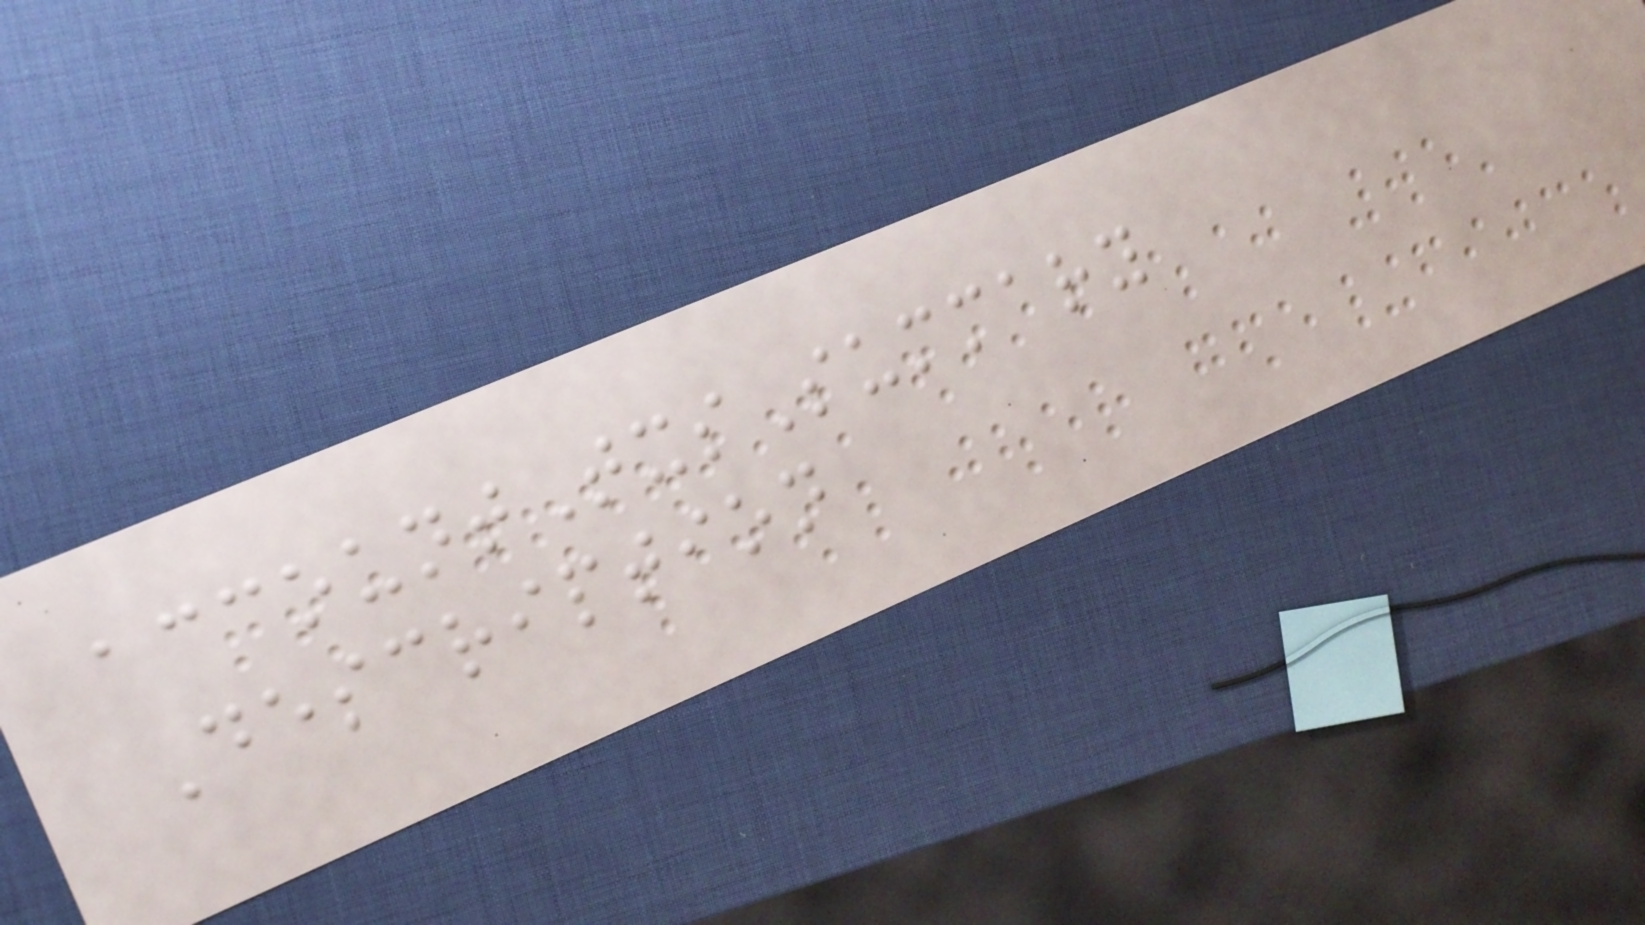accountTxsSummary
Description
